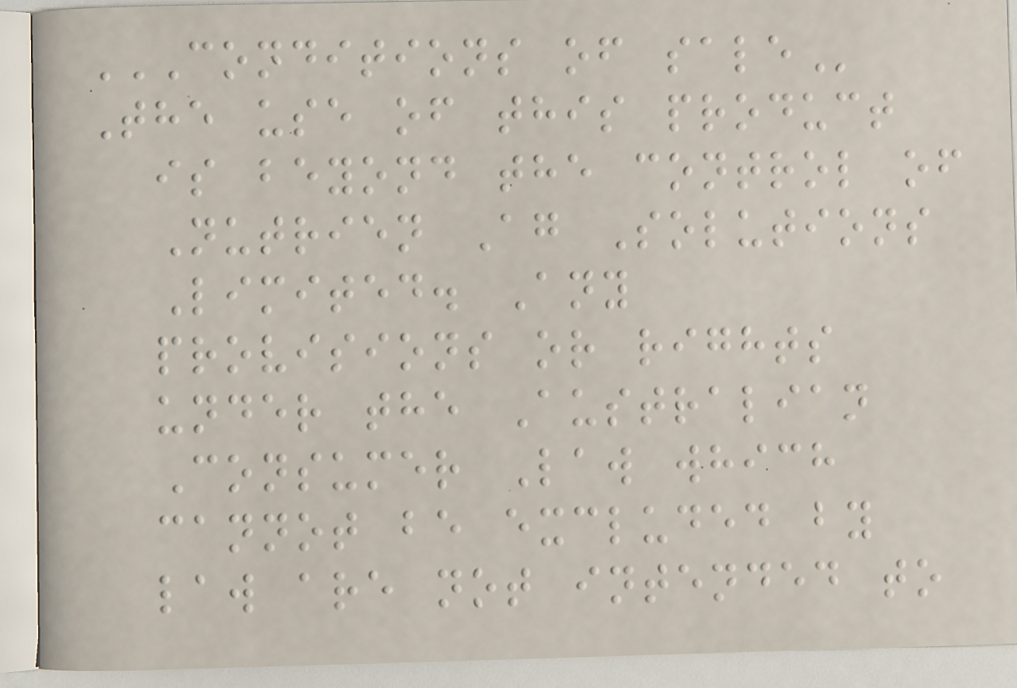CONDITIONS OF SALE
The use of this product
is beyond the control of
Nutrien Ag Solutions
Limited. Any
provisions or rights
under the Australian
Consumer Law which
cannot be excluded by
law are not intended to
